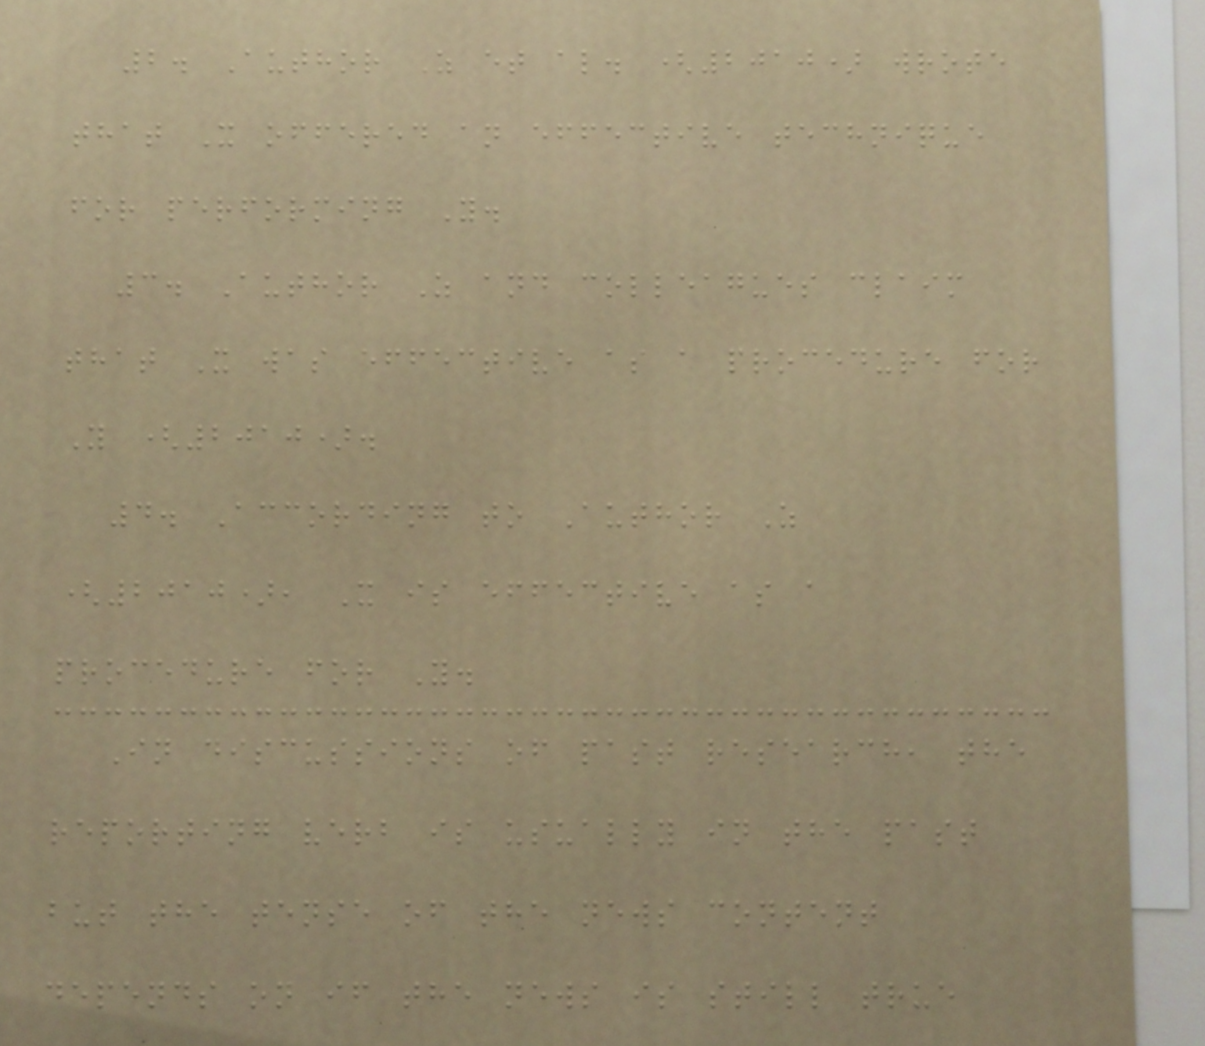2. Author Z et al. (2010) wrote
that X offered an effective technique
for performing Y.
3. Author Z and colleagues claim
that X was effective as a procedure for
Y (2010).
4. According to Author Z
(2010), X is effective as a
procedure for Y.
In discussions of past research, the
reporting verb is usually in the past
but the tense of the news content
depends on if the news is still true
